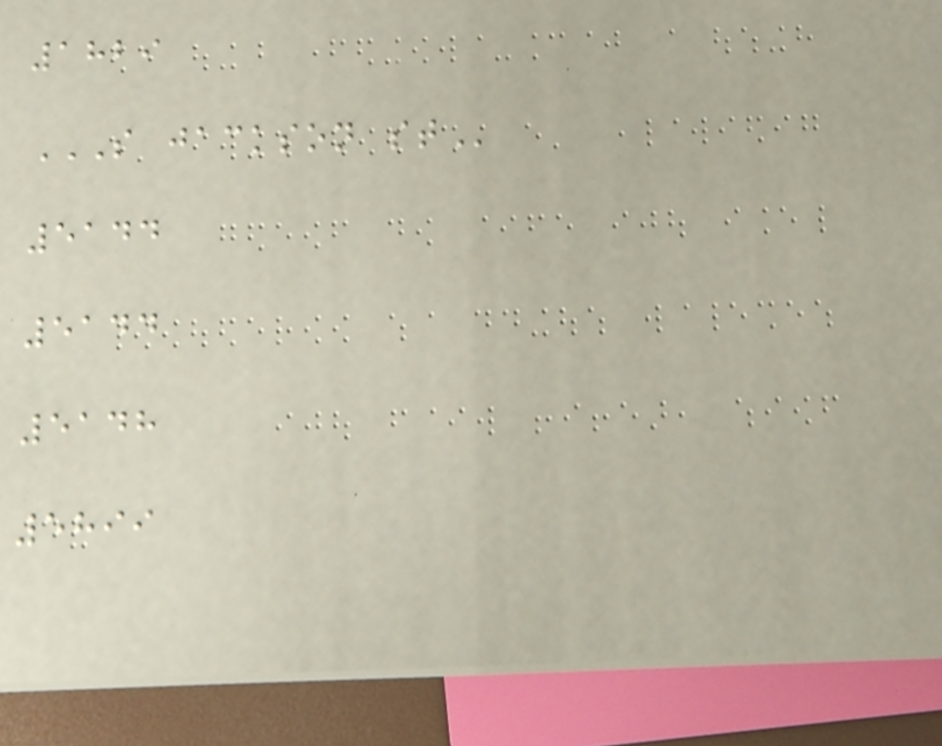1829
S JACKSON ST
5144
5144
5148
5899
